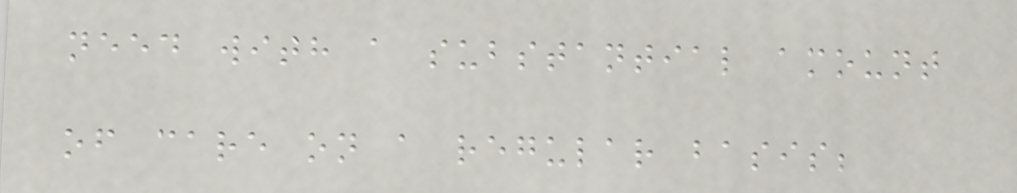need with a substantial amount
of care on a regular basis;
